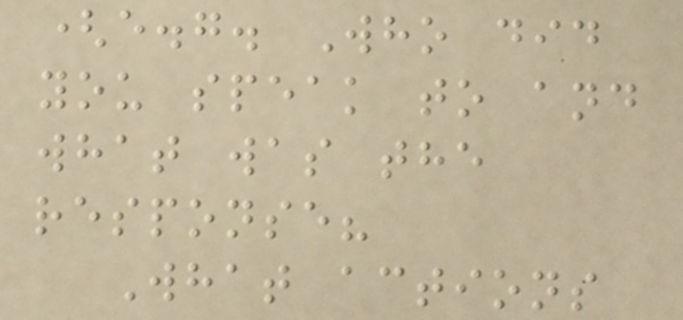(e.g. Who did
you speak to and
what was the
response?
What actions
